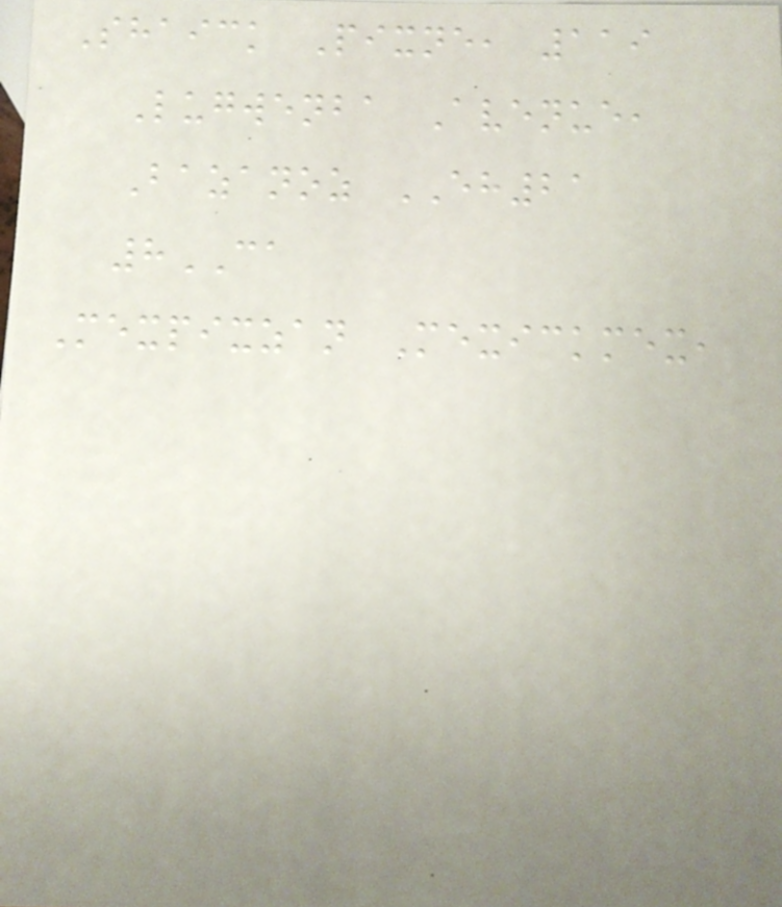Shaick Pixne, 119
Lugwenba Avenue,
Bazanoz EH21
8CA
Mexpixzan Mexickmex,
